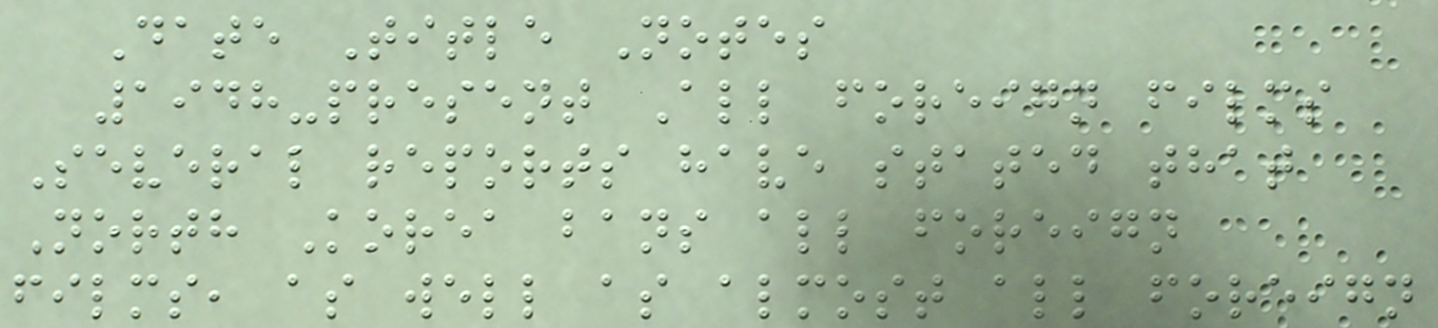Date Title Notes
1948-present All foreign films
Several reports have stated that
North Korea bans all foreign
films, as well as almost all foreign
